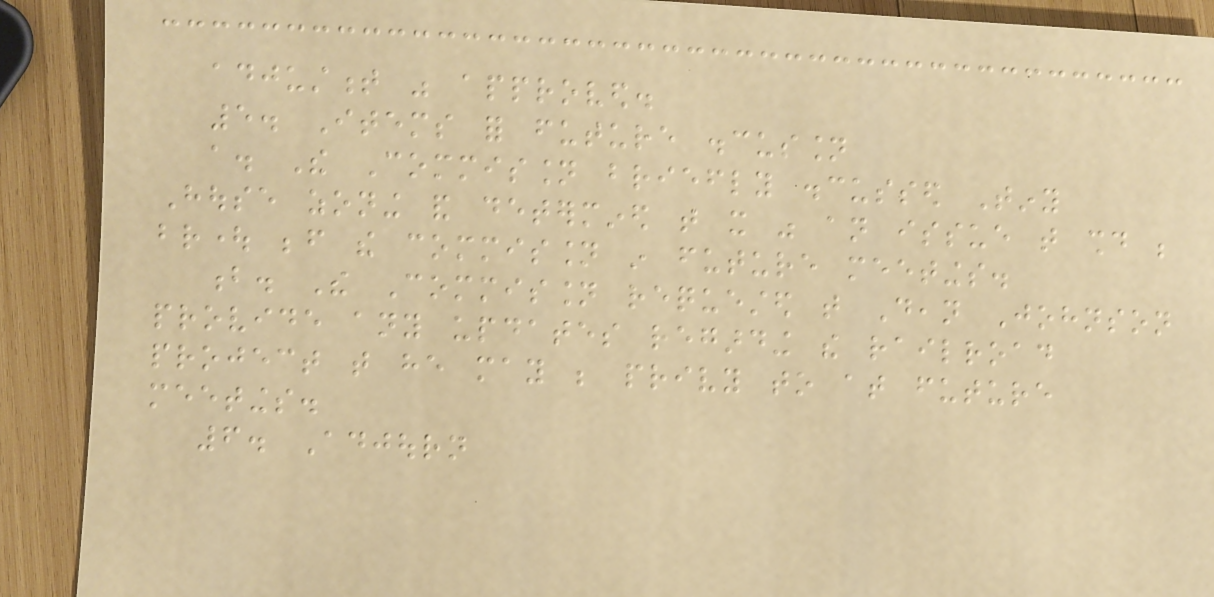adjustment was approved.
5. Items for future discussion
a. The Commission briefly discussed Tiny
House zoning and determined that it was an issue that should be
brought before the commission in future meetings.
b. The Commission requested that Dean Johnson
provide any updates regarding the railroad
project that he may be privy to at future
meetings.
6. Adjourn
